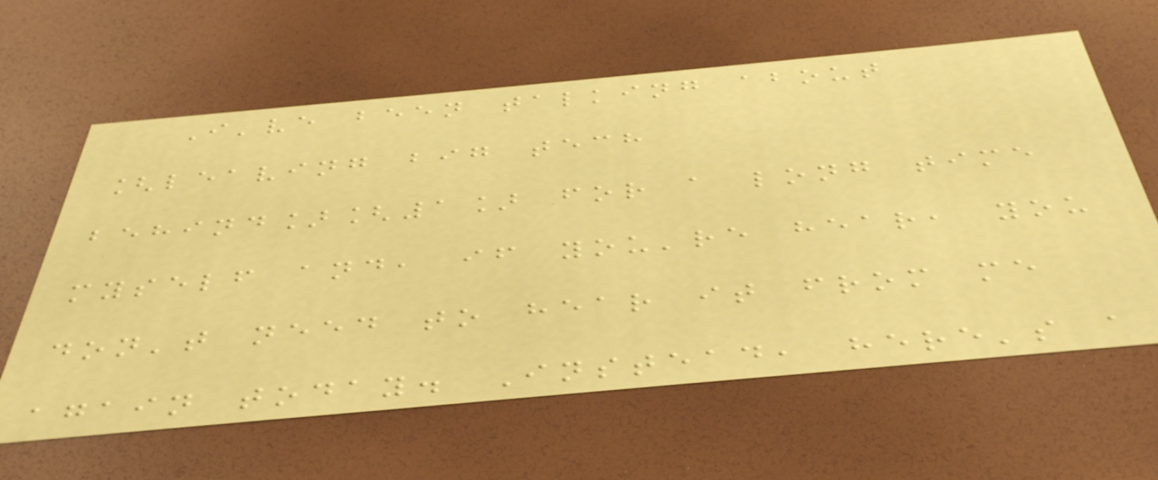I've been talking about
[leaving big tech
behind][1] for a long time
myself and, if you're hear, you
don't need to hear it from me
again today. Instead, here's a
